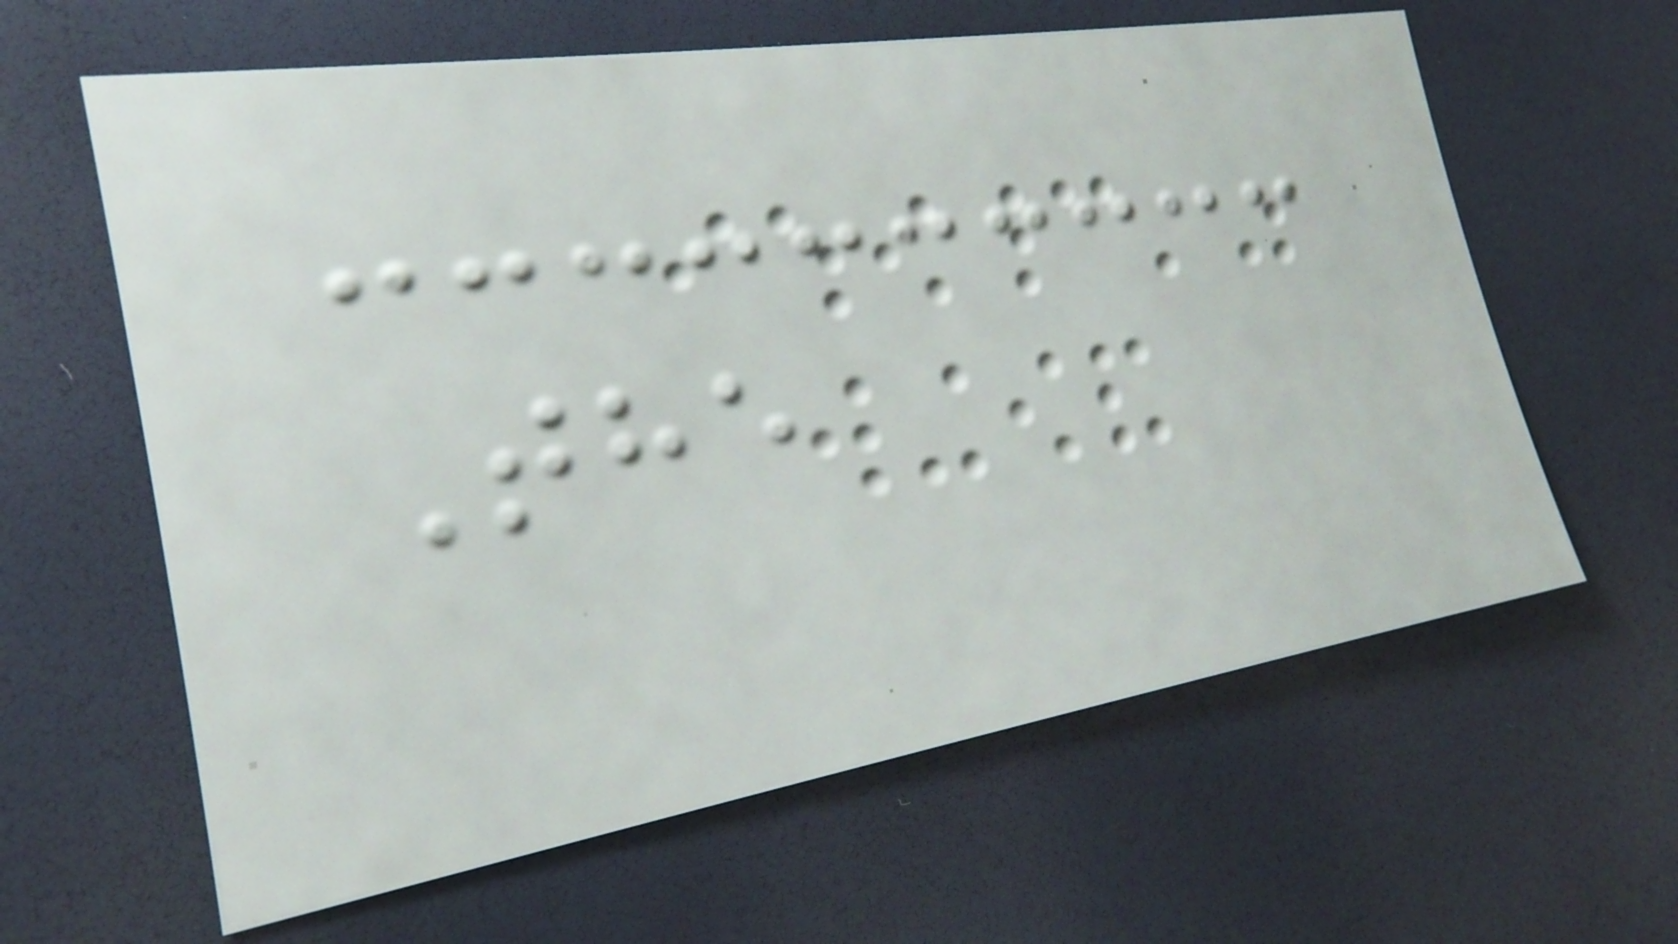The
